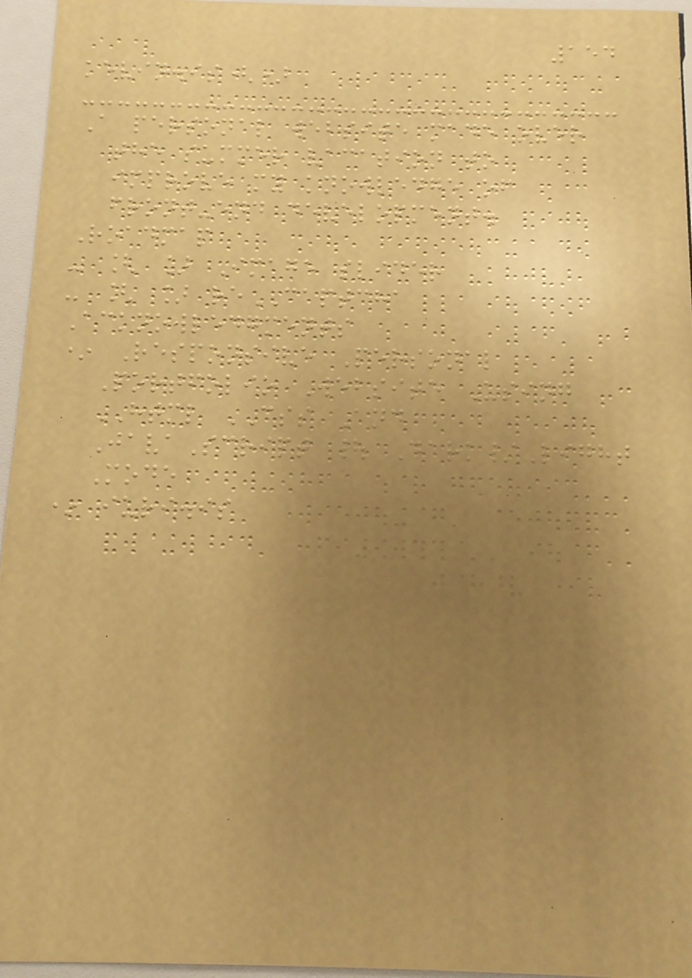154
kevin.is()
A personal website made over
the summer vacation to
improve my knowledge of
front-end development.
Roadmap
- [ ] Image slider
- [ ] reCAPTCHA
Acknowledgments
* Responsive Personal
Portfolio Website Using
HTML CSS And
JavaScript | Dark/Light
Mode
* iuri.is
